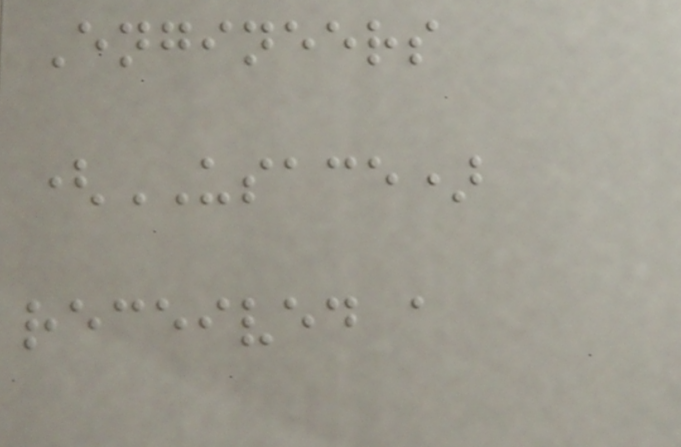Engineers
(USACE)
received a
